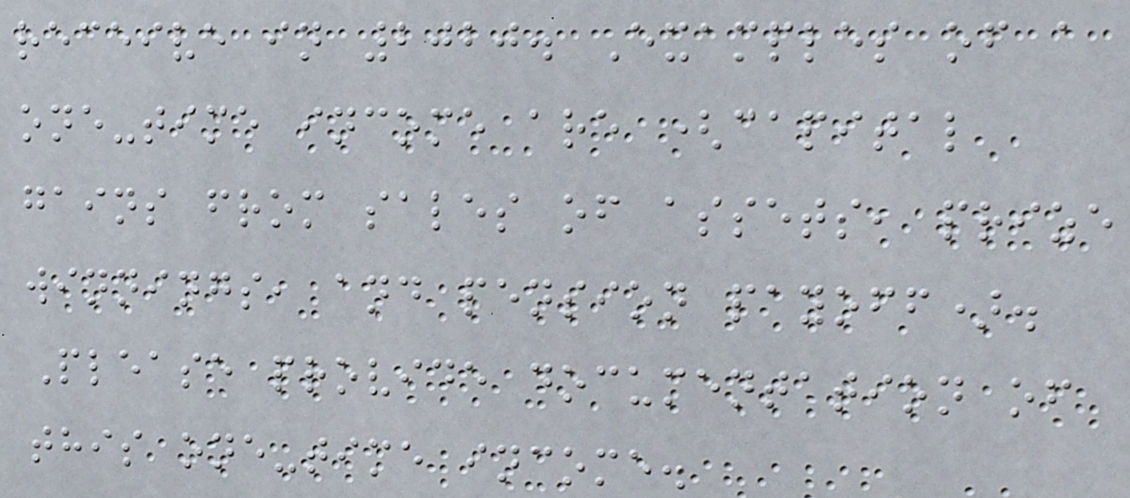receive in 2020. Examples of a
one-time income are (capital
gains from sales of assets, prize
winnings, and pension payoff).
Please provide documentation of
this one-time income.
